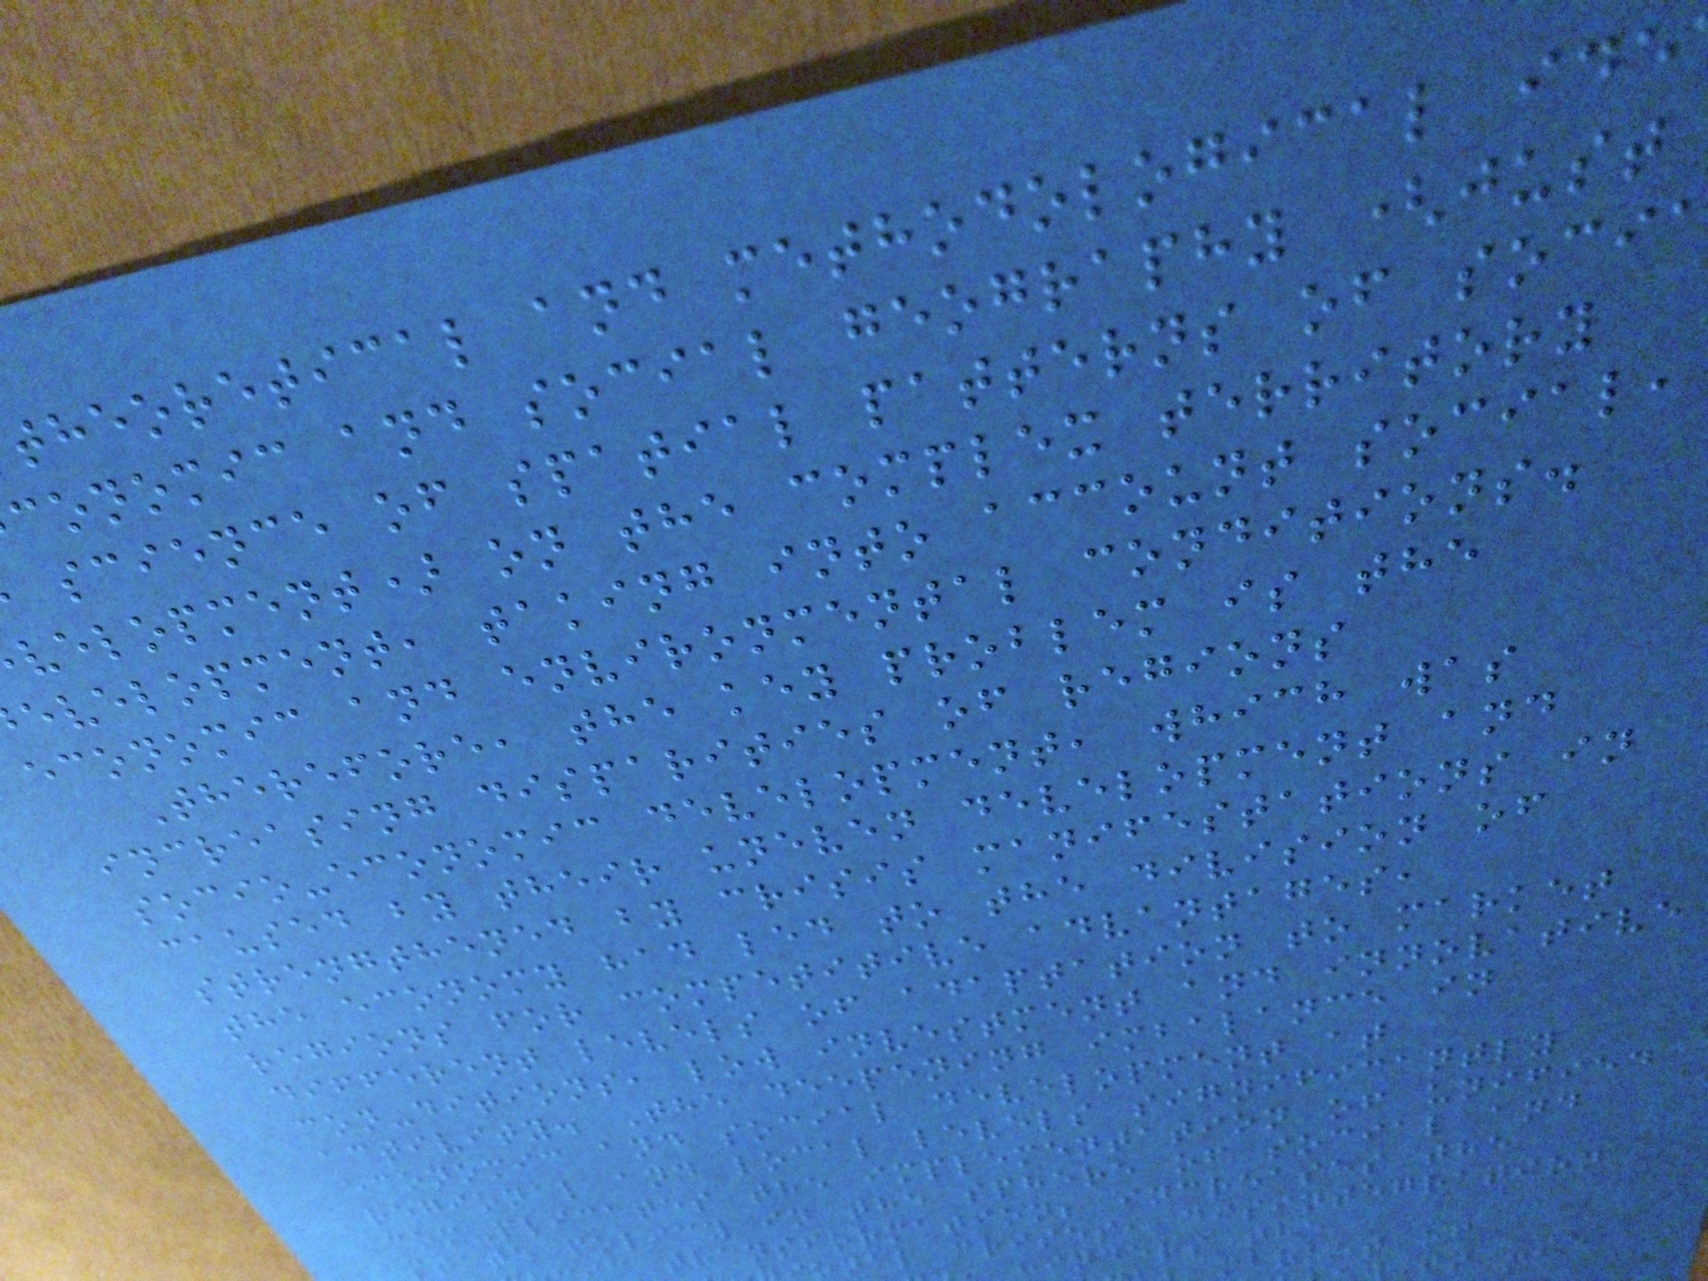theoretical and methodological ide
conomic and social geography (just
science of spatial patterns of soci
velopment) on the complex territory
evelopment, taking into account social,
economic and environmental conditions.
Therefore, the key problem is the
increasing disparities of regions
socio-economic development, which was
caused by their uneven development and
strengthened by crisis manifestations in
the economy had led to the division of
regions for competitive advantages,
different levels of adaptation to market
con-ditions, low investment and innovative
activity. The deepening imbalance in
economic and social development at
regional and local levels significantly
com-plicates the implementation of unified
tate policy in the sphere of social and
transformation; increases the
nal crises, disintegration
hinders the
